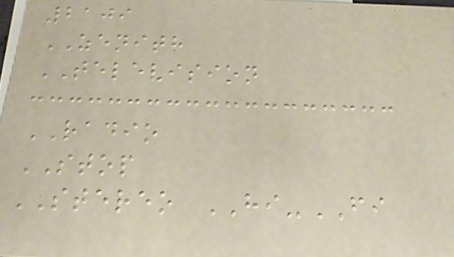2109
ZENITH
TELEVISION
RADIO
STOP
STEREO HI-FI
